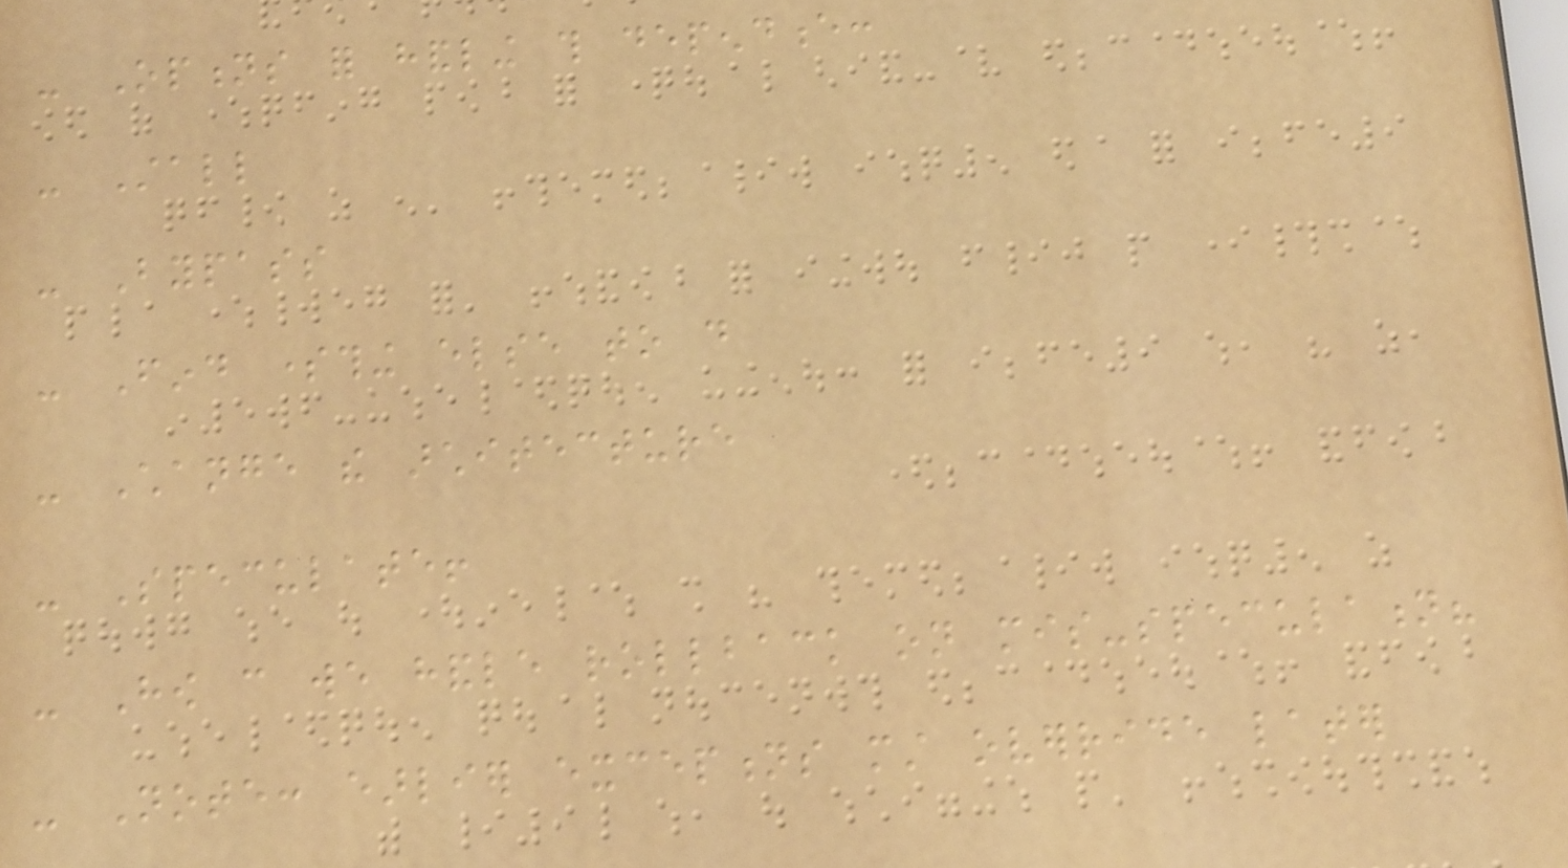- Options for handling this dependence:
- Stall
- Bypass
- Find something else to do
- Change the architecture
- Speculate!
- How can we handle rollback on mis-speculation?
- Note: earlier exceptions must override later
